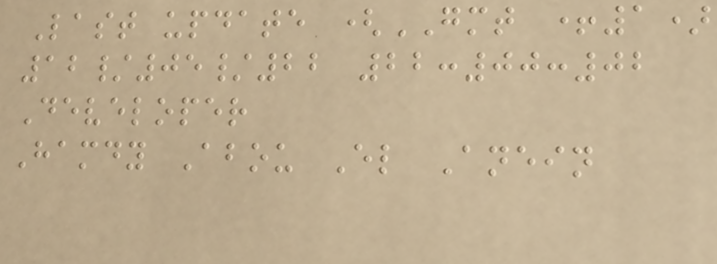Last update (GMT +1)
12/05/22 22:00:02
Developer
Hamdy Abou El Anein
